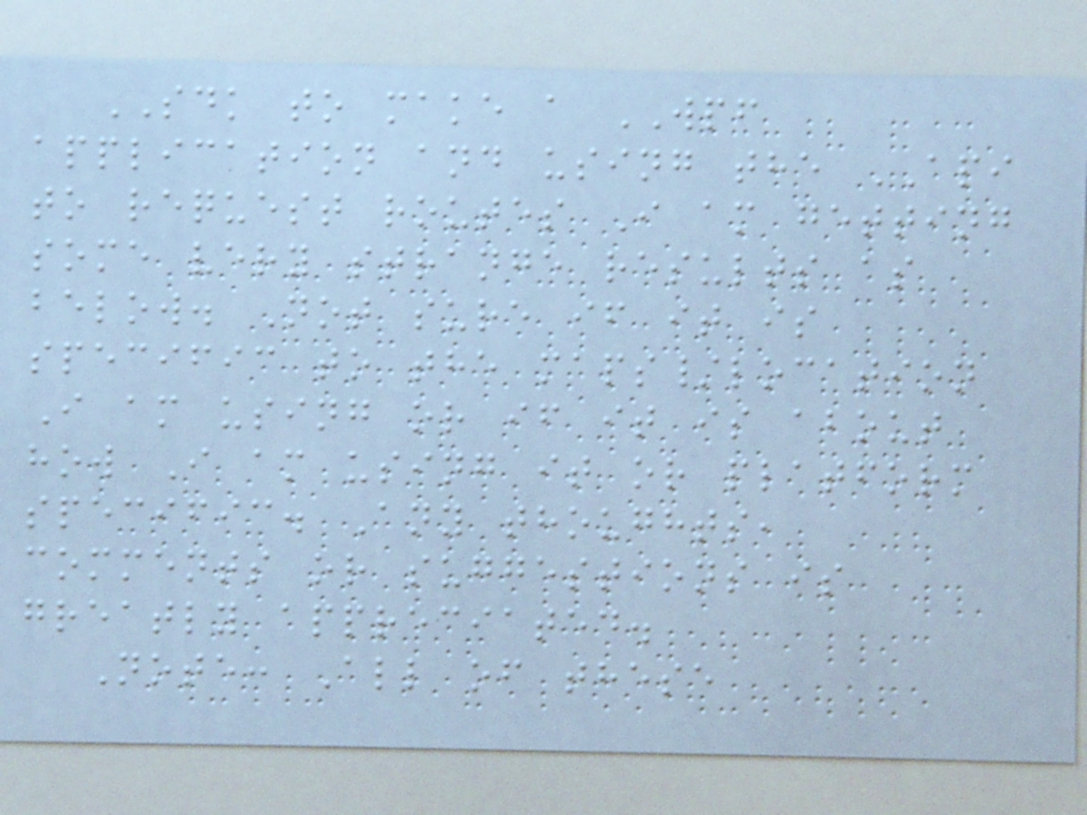SDK to make a WPF
application and using the API
to request routes I am getting
some very strange results as
below. Not sure if it is
specific to the maps/location
I am using or if it is about
how I am using it or platform
specific. Any thoughts,
comments or suggestions is
greatly appreciated.
Note: All of these
